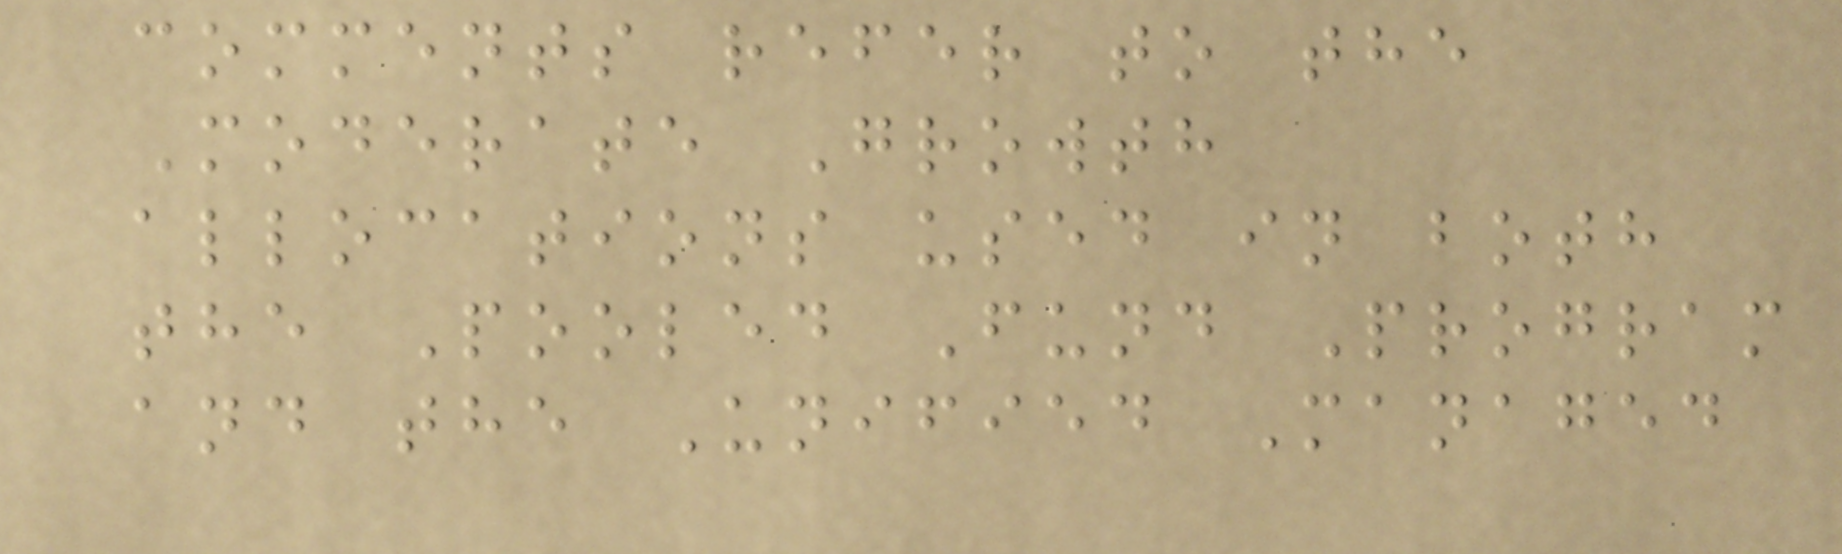comments refer to the
Moderate Growth
allocations used in both
the Pooled Fund Program
and the Unified Managed
